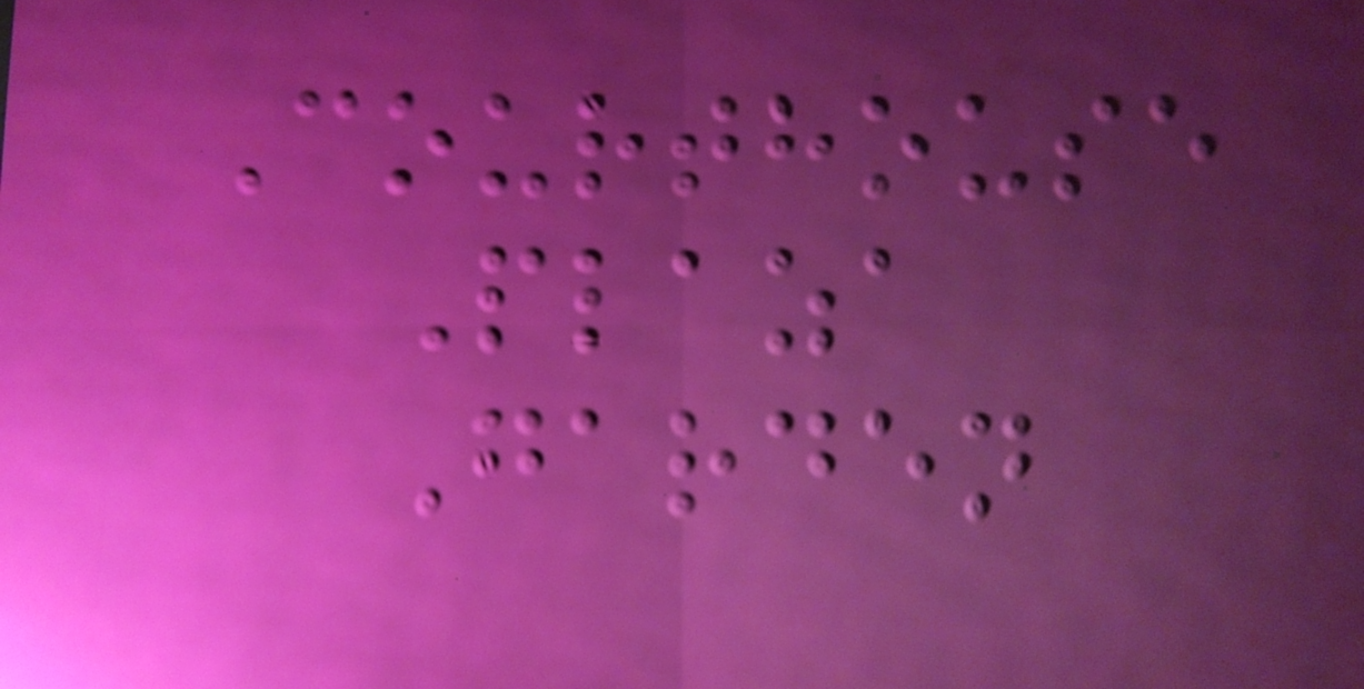Courthouse
Plaza
Garden
